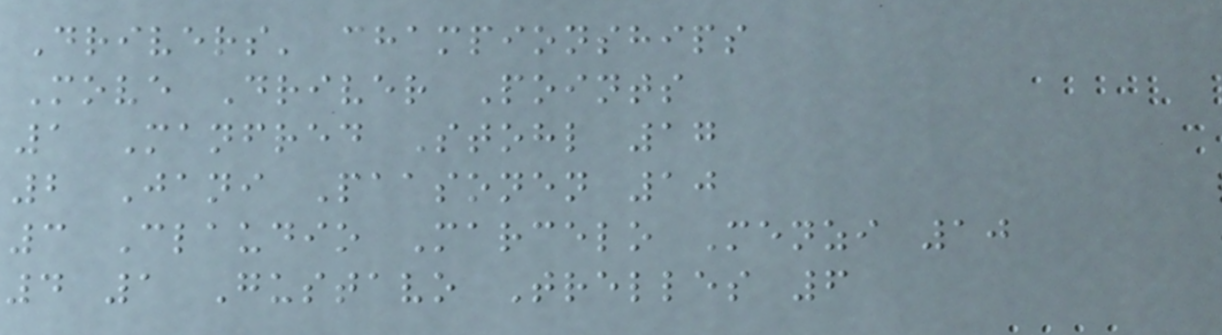Drivers' championships
Move Driver Points
1 Manfred Stohl 17
2 Jani Paasonen 10
3 Claudio Marcelo Menzi 10
4 1 Gustavo Trelles 6
